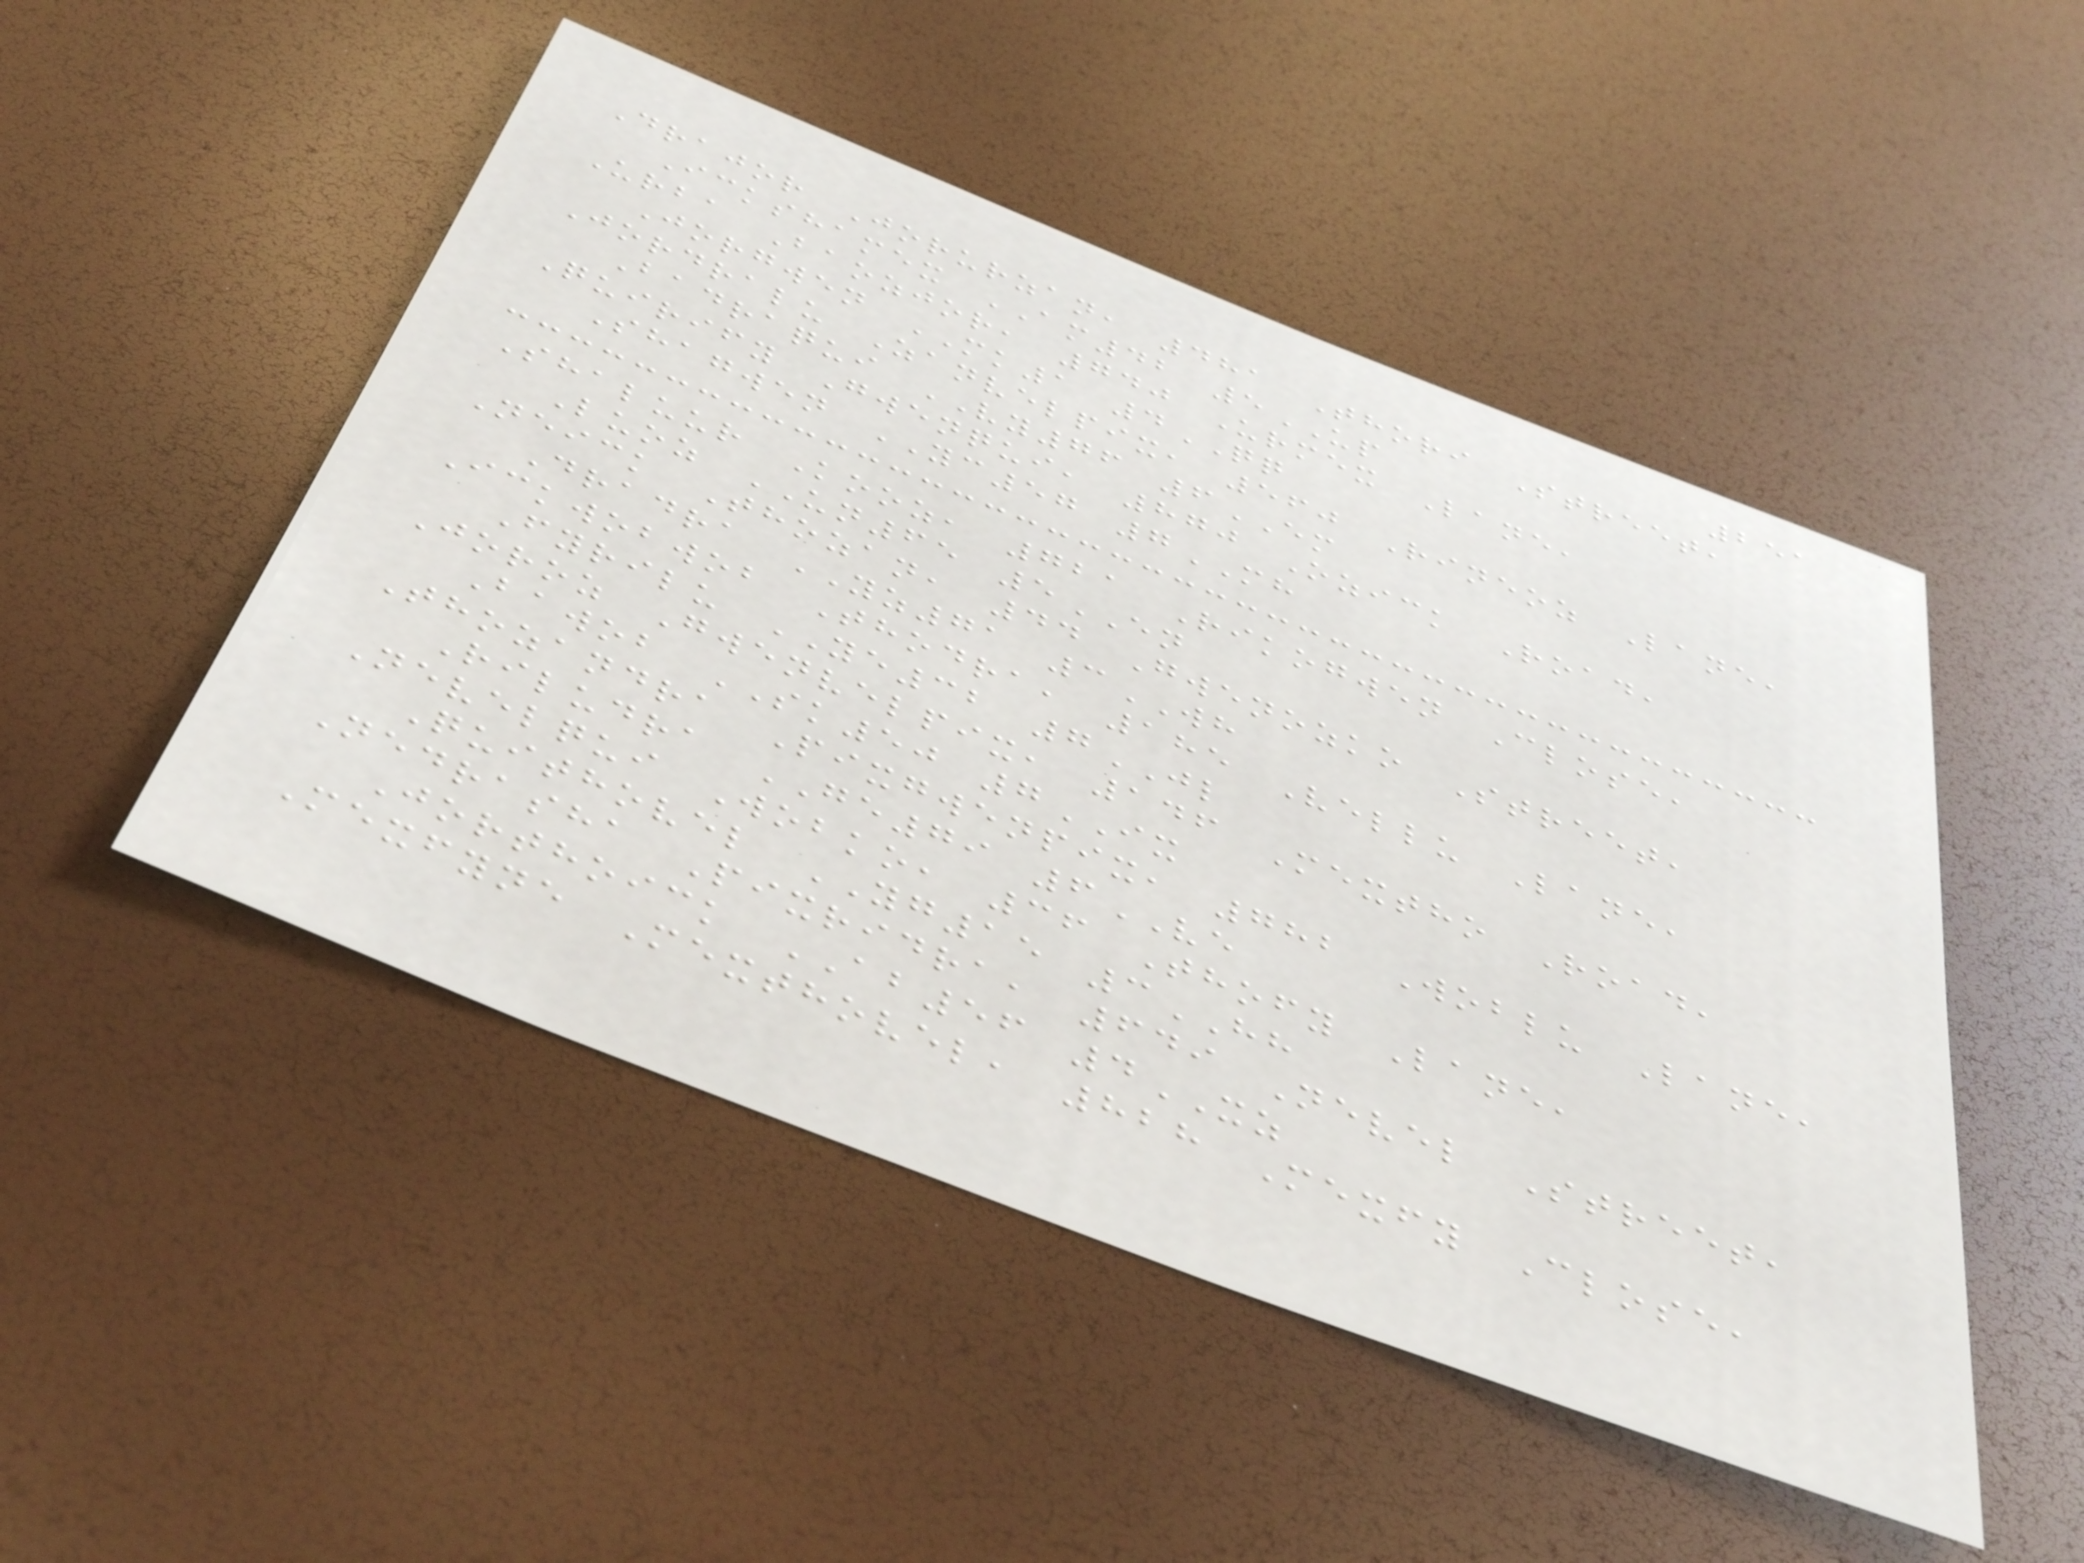251
Drajor Jorurzan, 481 Thori Street,
Ickshamex AM42 5UP
Urba Baozjor, 740 Urmex Lane,
Jorgwen MK1 4QQ
Jordralu Zanvelpix, 560 Rineoz Lane,
Badraqui VY76 6EM
Quirify Gwenqui, 870 Ozick Road,
Shagwen YC57 7MH
Shaluur Kooz, 721 Rikogwen Close,
Luoz UN65 5EN
Neick Thozan, 44 Gwenozko Street,
Dradra YZ71 3WH
Ickwobwob Thodra, 185 Vellu Lane,
Fyrilu YE32 7JL
Joroz Gwenvelpix, 146 Mextho Road,
Bawob SK50 7IX
Thozandra Pixgwenpix, 782 Woblu Lane,
Riludra GE79 6VE
Nevelqui Wobko, 36 Thofy Lane,
Quithovel YG15 3HH
Nedrasha Pixridra, 649 Nevel Street,
Jorthoick AB56 4XZ
Mexfyne Mexthovel, 828 Mexfy Close,
